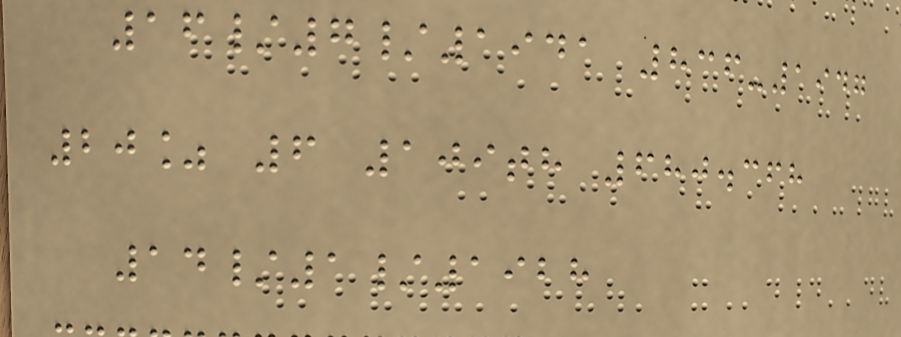16/7/1941 836-1947
20% 6 109th 680.368
14/1/1928
